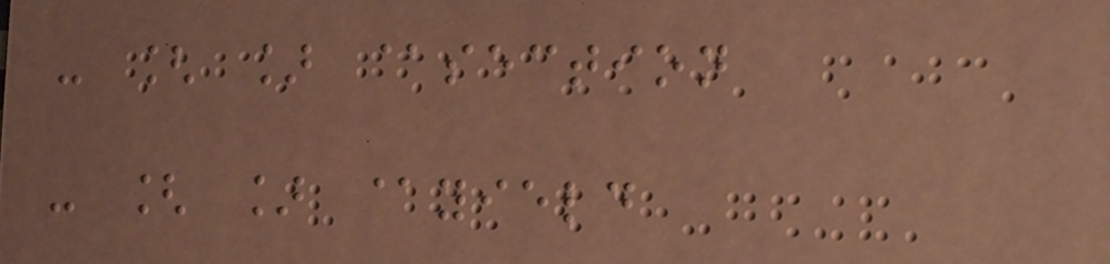- [ ] @section
- [ ] @yield
